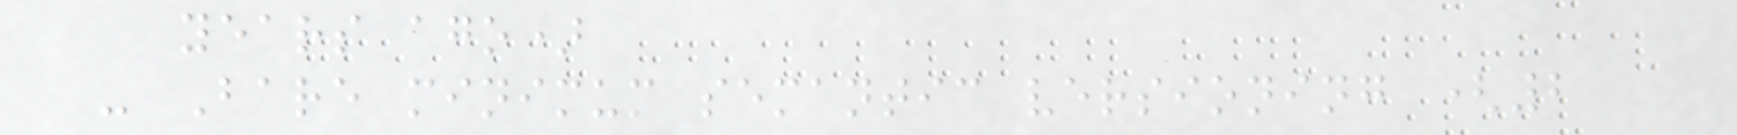years ago)
- Bare minimum semantic versioning (2
